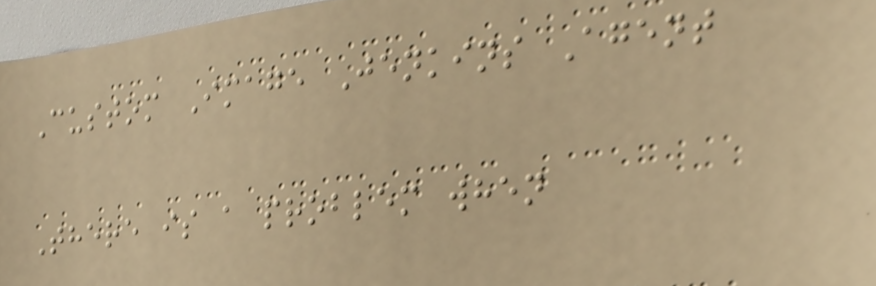Custom Image Jenkins Agent
There is a problem when
